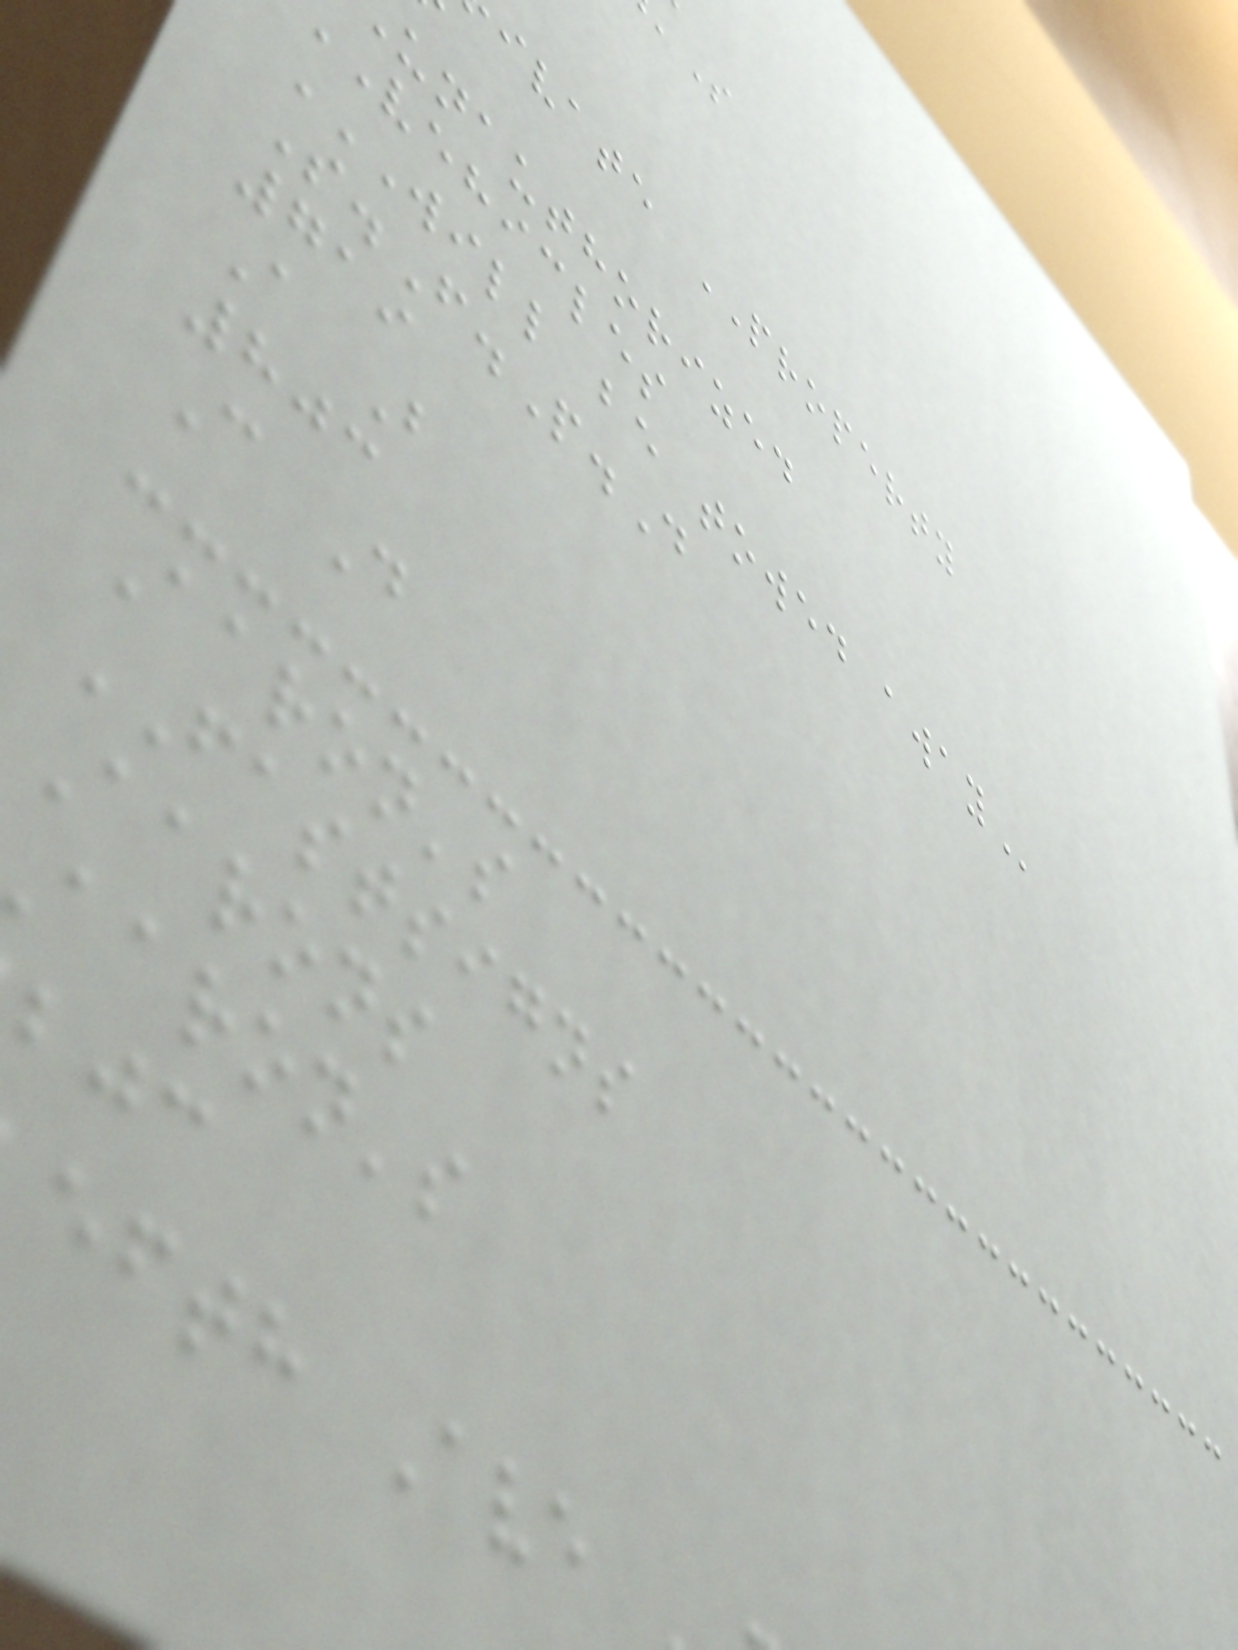ivate PROPERTY
unauthorized
vehicles
WILL BE TOWED AWAY
S.F.P.D
719
A B
803
C D
Aaron's
FASTSIGNS
Aarons
aaron's
efth Ave
